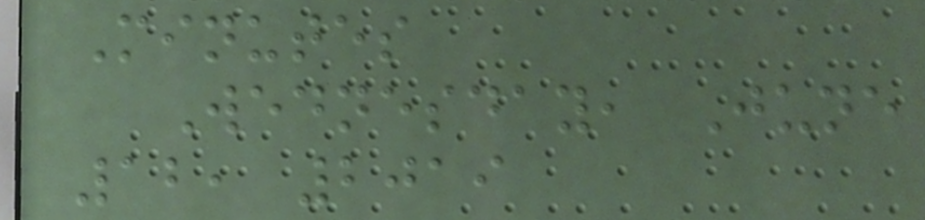Minutes
Wednesday, June
12, 2019
